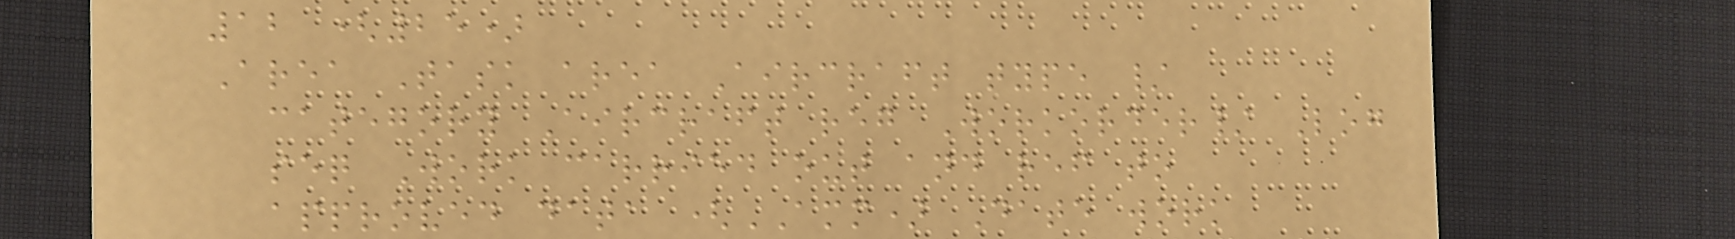12 (25)
Area Task area Aircraft type /
category Aircraft reg Workorder/ Log
seq Work carried out and ref to
approved data (AMM) Date work
